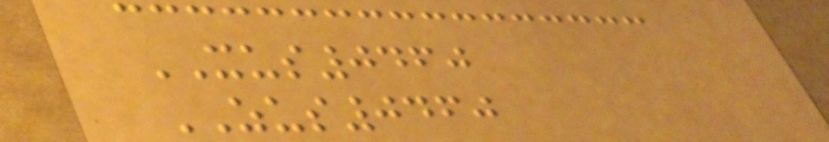XUS0460
ZUS0460
